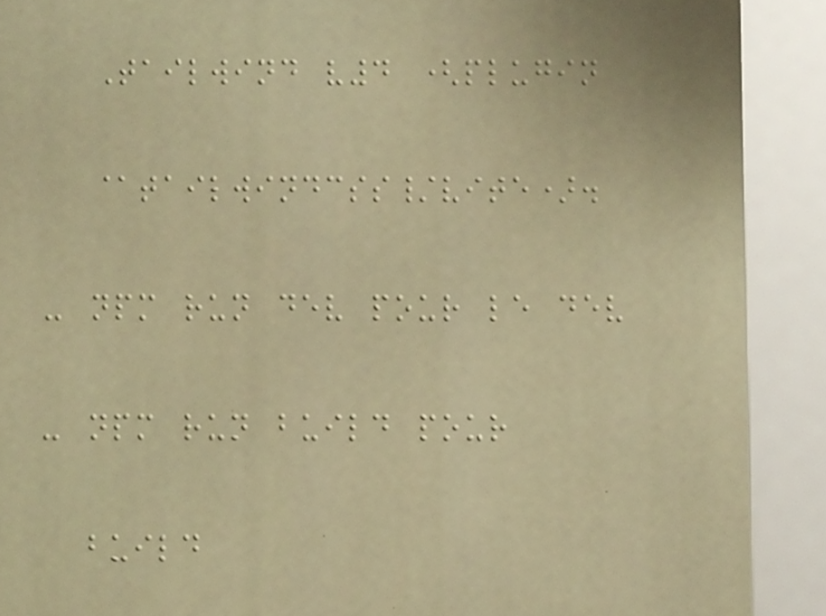Tailwind v4 (plugin
@tailwindcss/vite).
- npm run dev pour le dev
- npm run build pour
build
